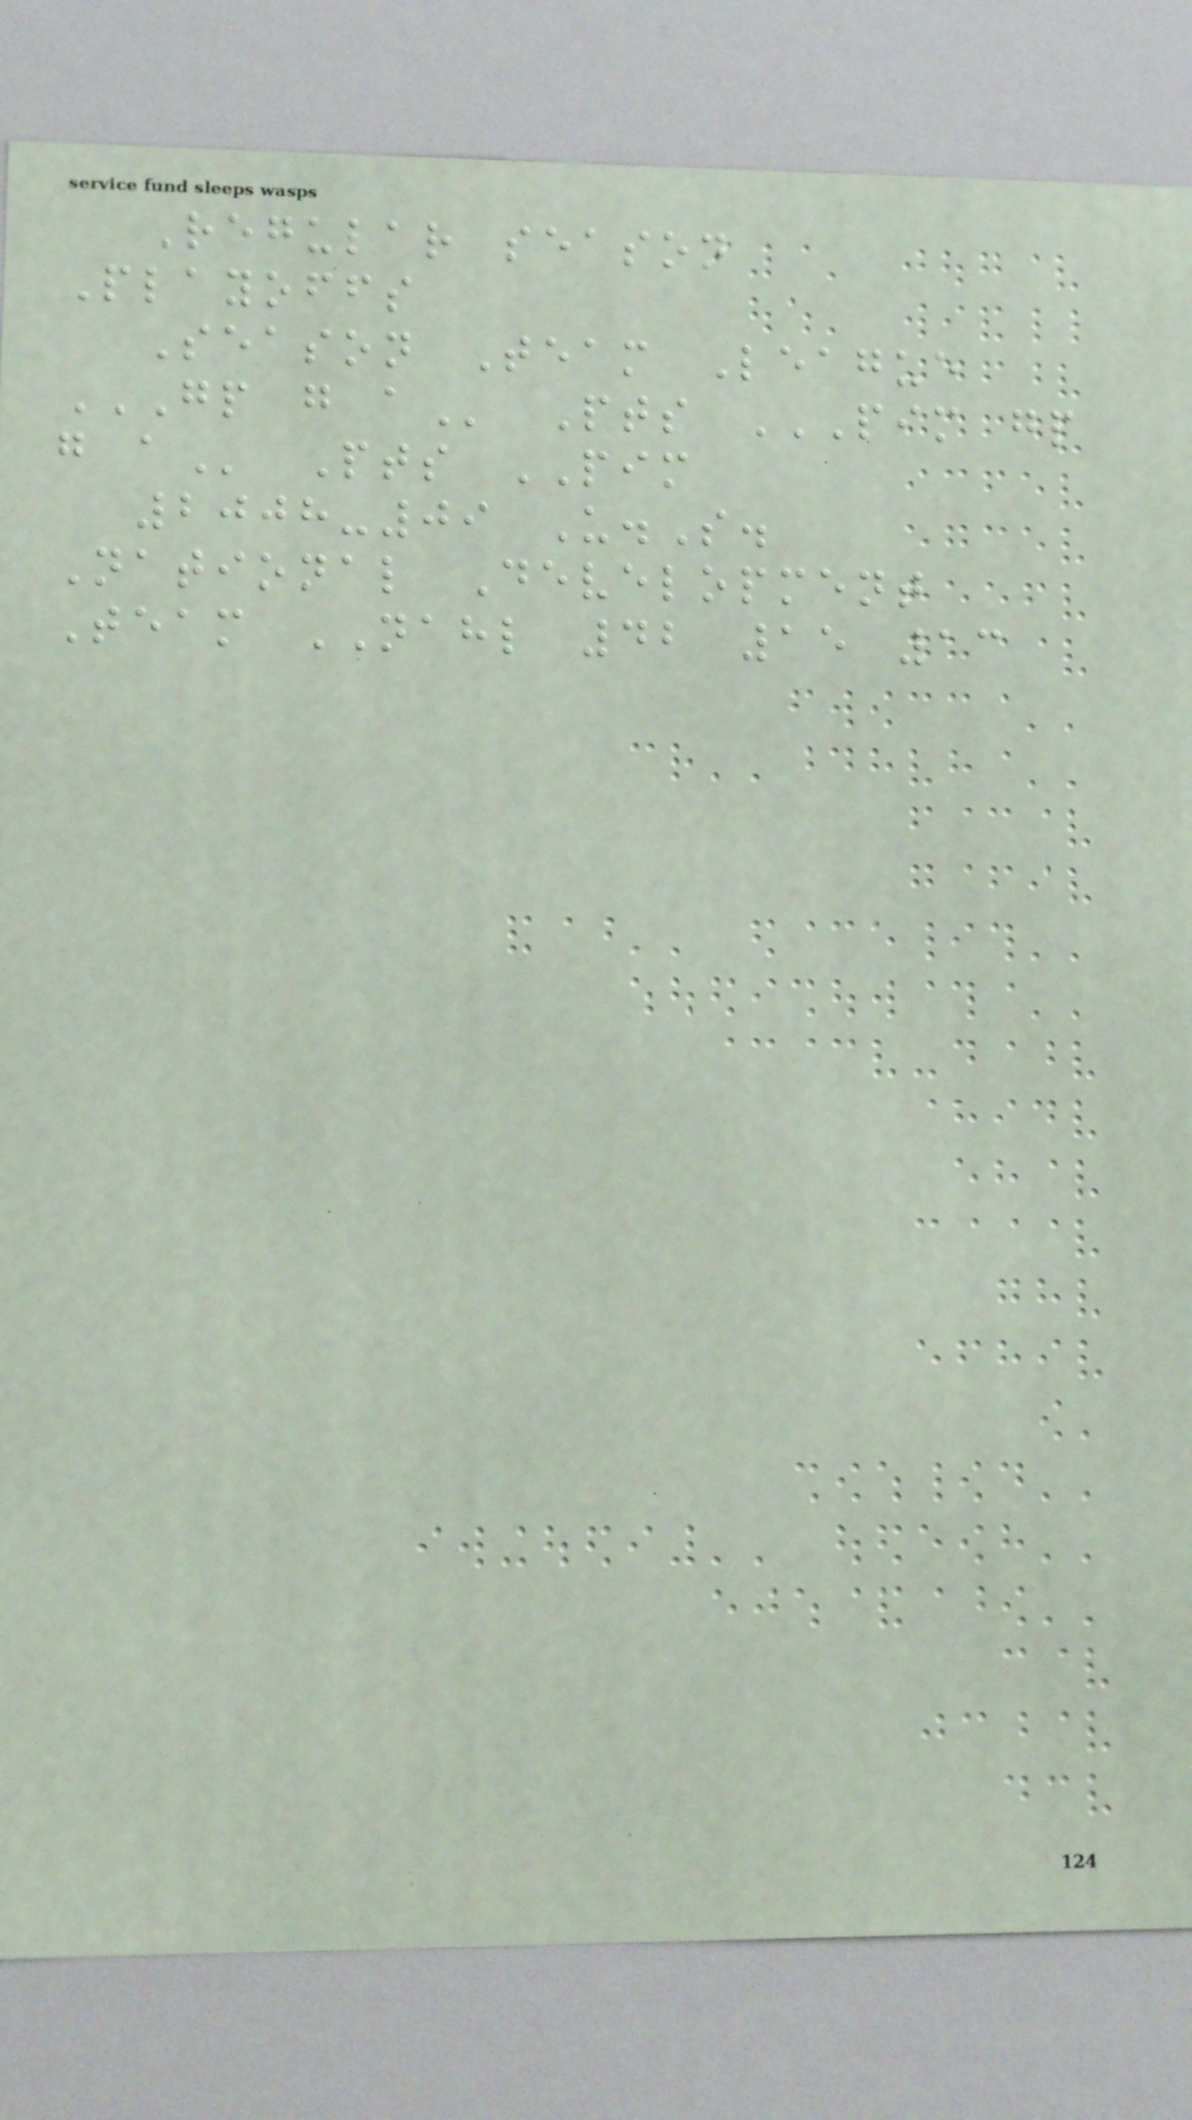Regular season
Playoffs
Season Team League
GP G A Pts PIM GP
G A Pts PIM
2008-09 U.S.
National Development
Team NAHL 42 15 13
